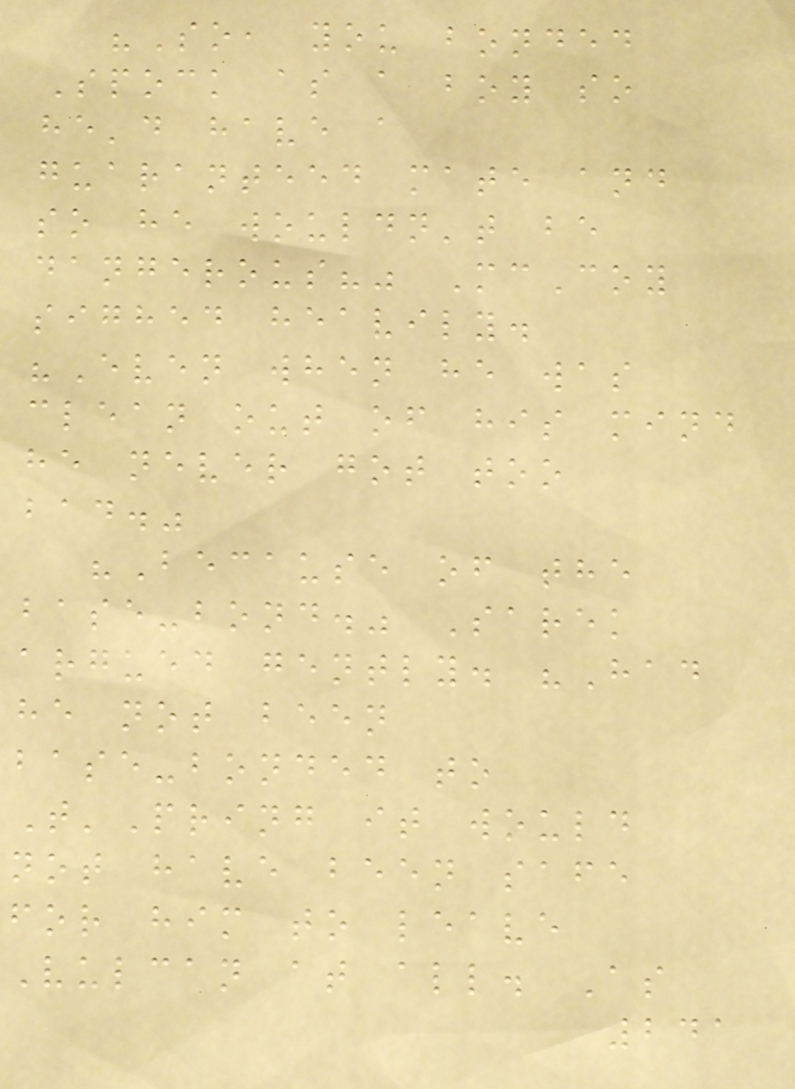"So, you bonded
Spock as a boy so
he'd have a
guaranteed mate and
so he wouldn't be
dangerous?" McCoy
sighed heavily.
"Even when he was
clean out of his mind
he never got too
bad."
"Because of the
base-bond." Sarek
argued gently. "Had
he not been
base-bonded to
T'Pring it would
not have been safe
for him to leave
Vulcan at all. As
241
